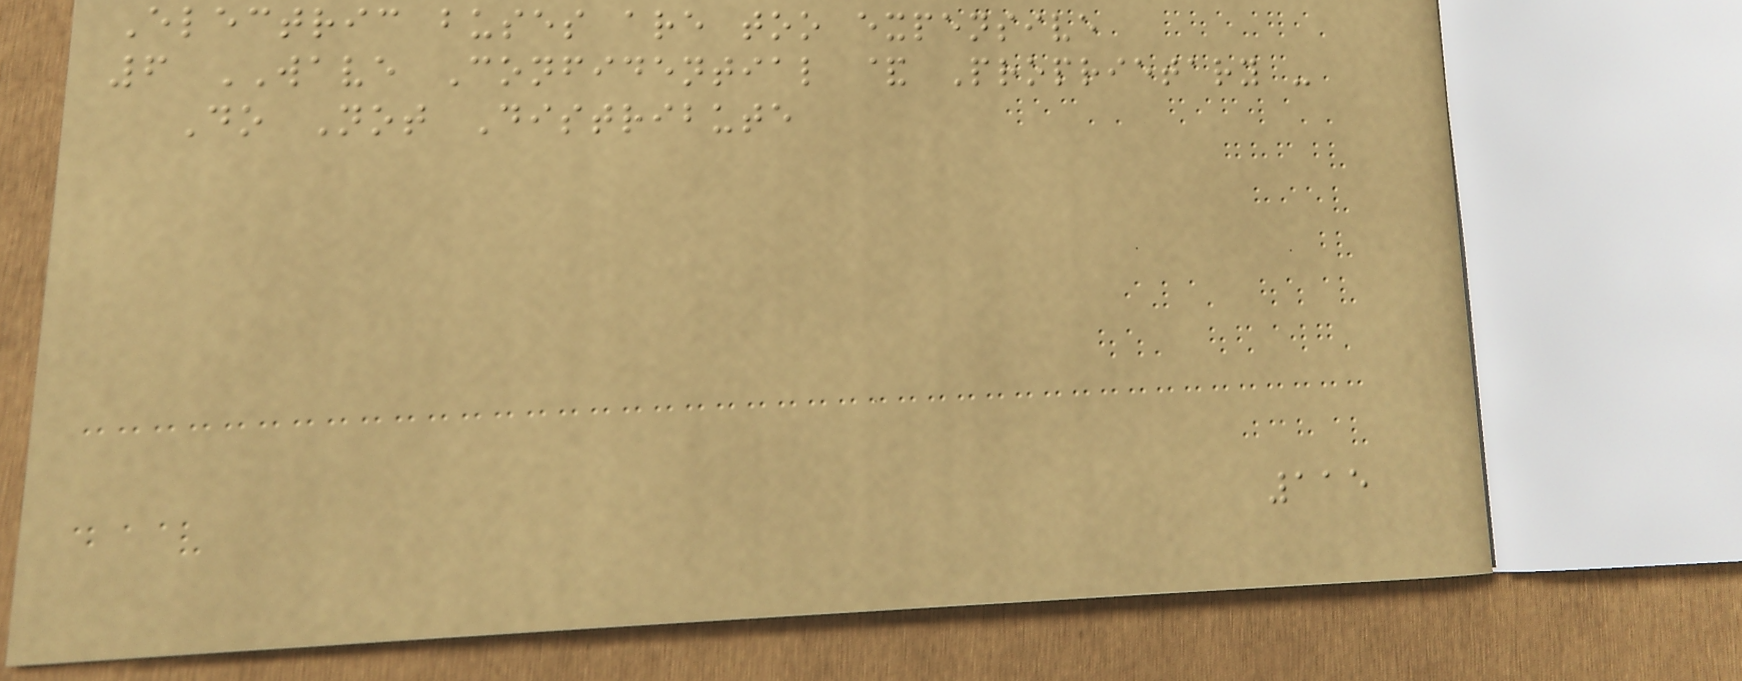Electric buses are too expensive
6 WAVE Confidential & Proprietary -
Do Not Distribute
115
